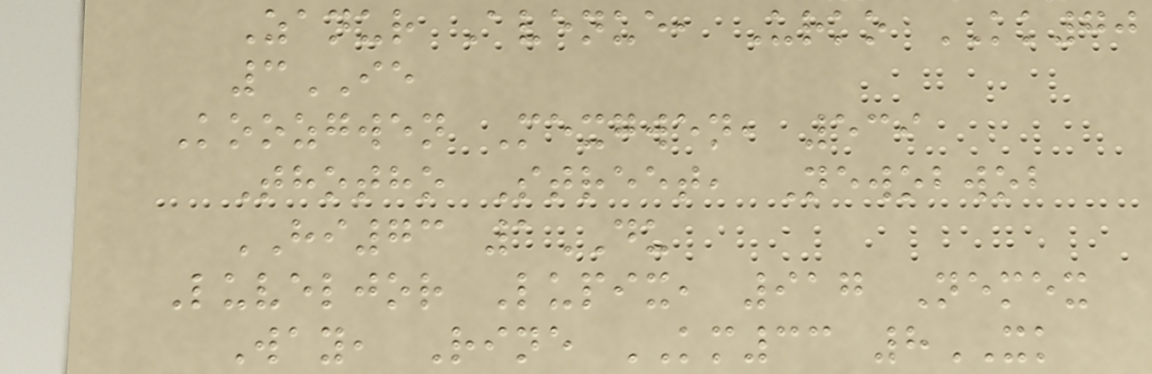Zanur Avenue, Urko KK70
3IE
Koozgwen Mexgwen, 539
Thotho Street, Newobwob
HI73 1DU
Luveljor Lupix, 917 Nemex
Way, Rine KM33 8XK
